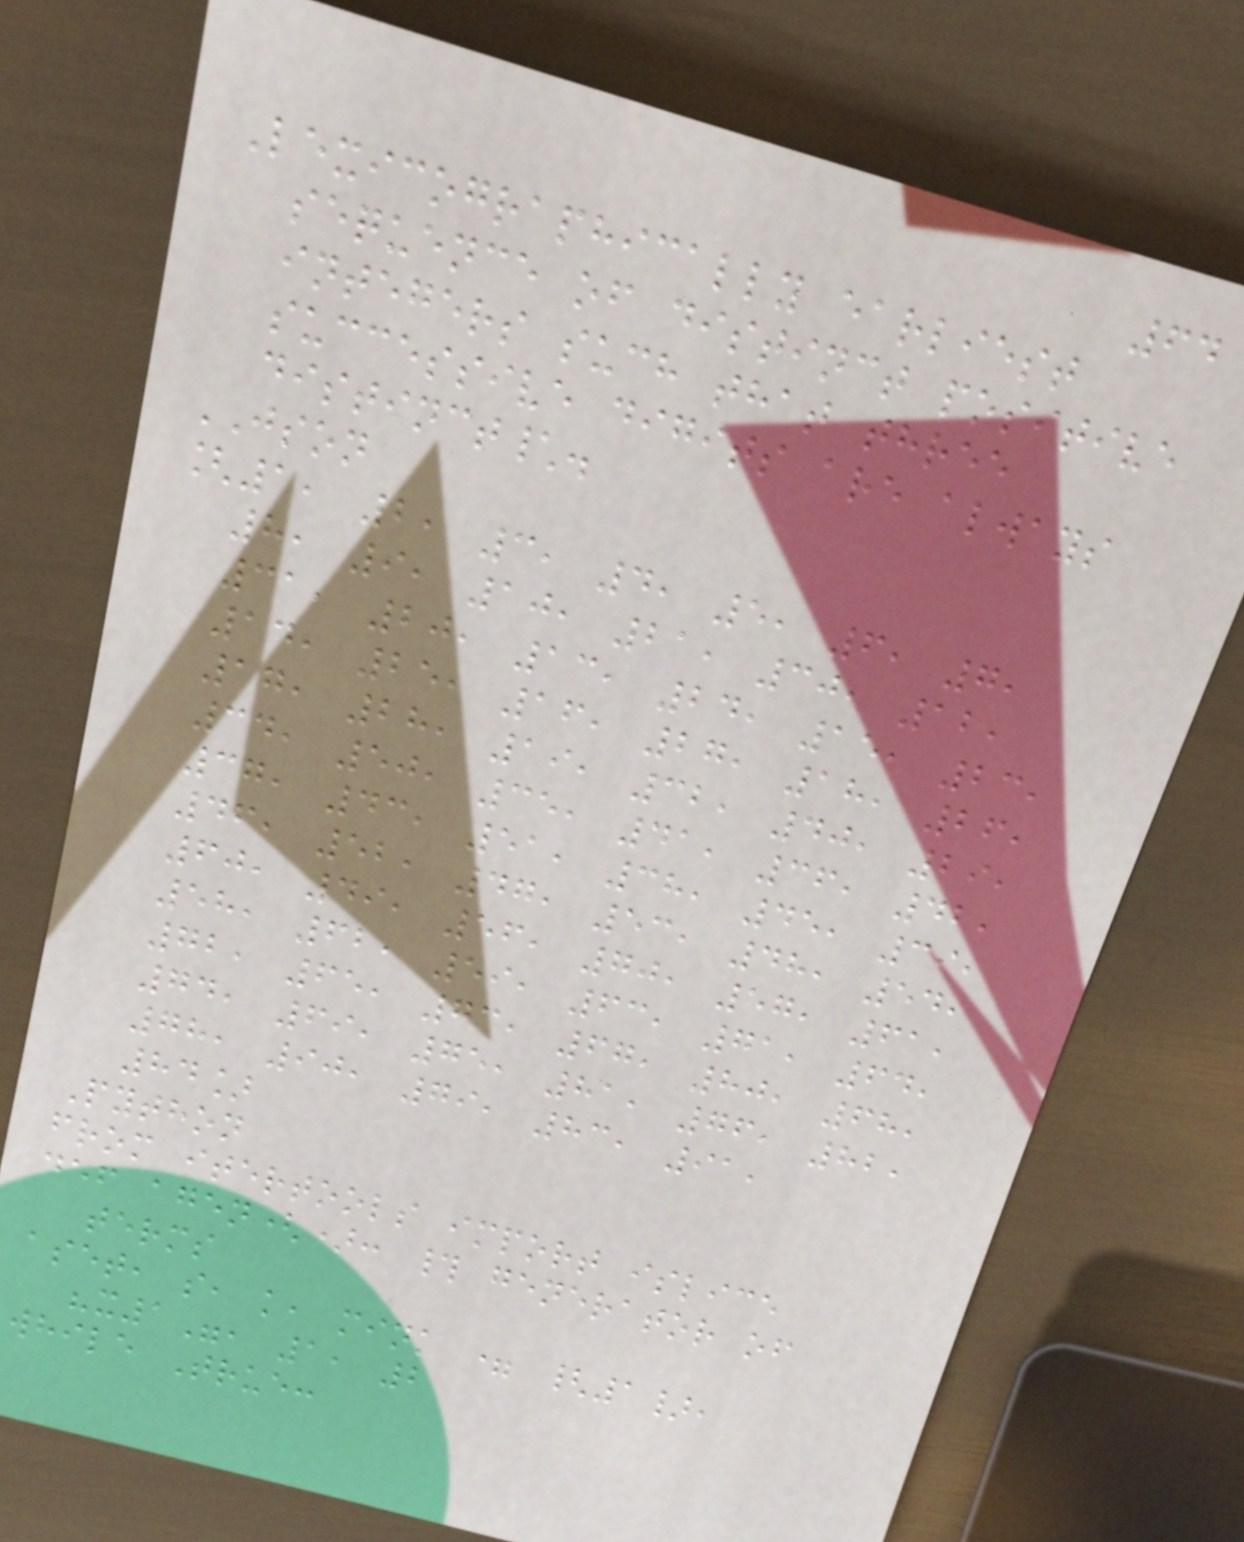64
Lexicographically earliest
sequence of distinct positive
integers such that three
successive digits are always
distinct\.
JSON
[1, 2, 3, 4, 5, 6, 7,
8, 9, 10, 21, 30, 12,
31, 20, 13, 24, 15, 23,
14, 25, 16, 27, 18, 26,
17, 28, 19, 32, 40, 29,
34, 50, 35, 41, 36, 42,
37, 43, 51, 38, 45, 39,
46, 52, 47, 53, 48, 54,
60, 49, 56, 70, 57, 61,
58, 62, 59, 63, 71, 64,
72, 65, 73, 67, 80, 68,
74, 69, 75, 81, 76, 82,
78, 90, 79, 83, 91,
84]
Python
from itertools import islice
def agen(): # generator of
terms
aset, s, k, mink = {1},
"x1", 1, 2
while True:
